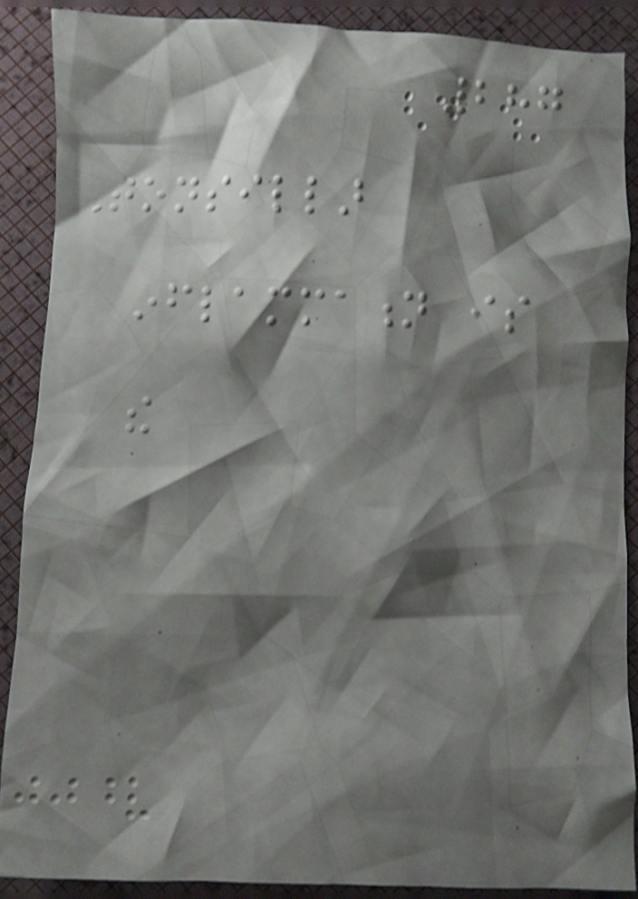287
Tonsillar
inflammation is
the
